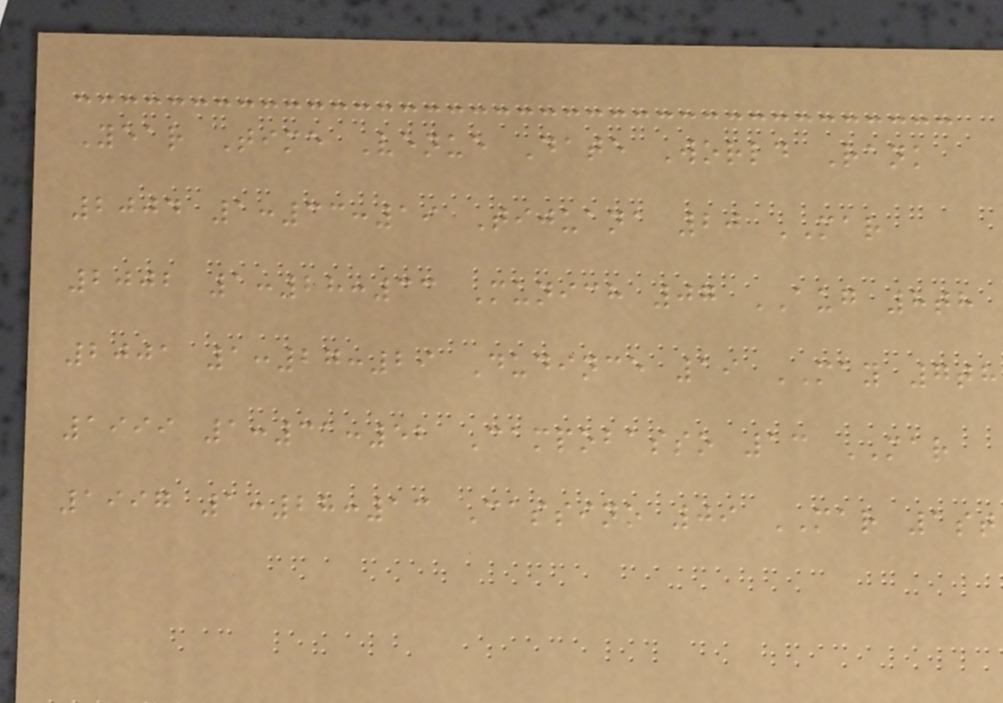Year Time Venue Date World Rank
2004 1:33:19 Tijuana 20 MAR
2002 1:28:33 Munich 07 AUG 8th
2001 1:27:29 Dudince 19 MAY 7th
1999 1:31:52 Campobasso 13 MAR
1997 1:28:13 Cassino 09 MAR 1st
